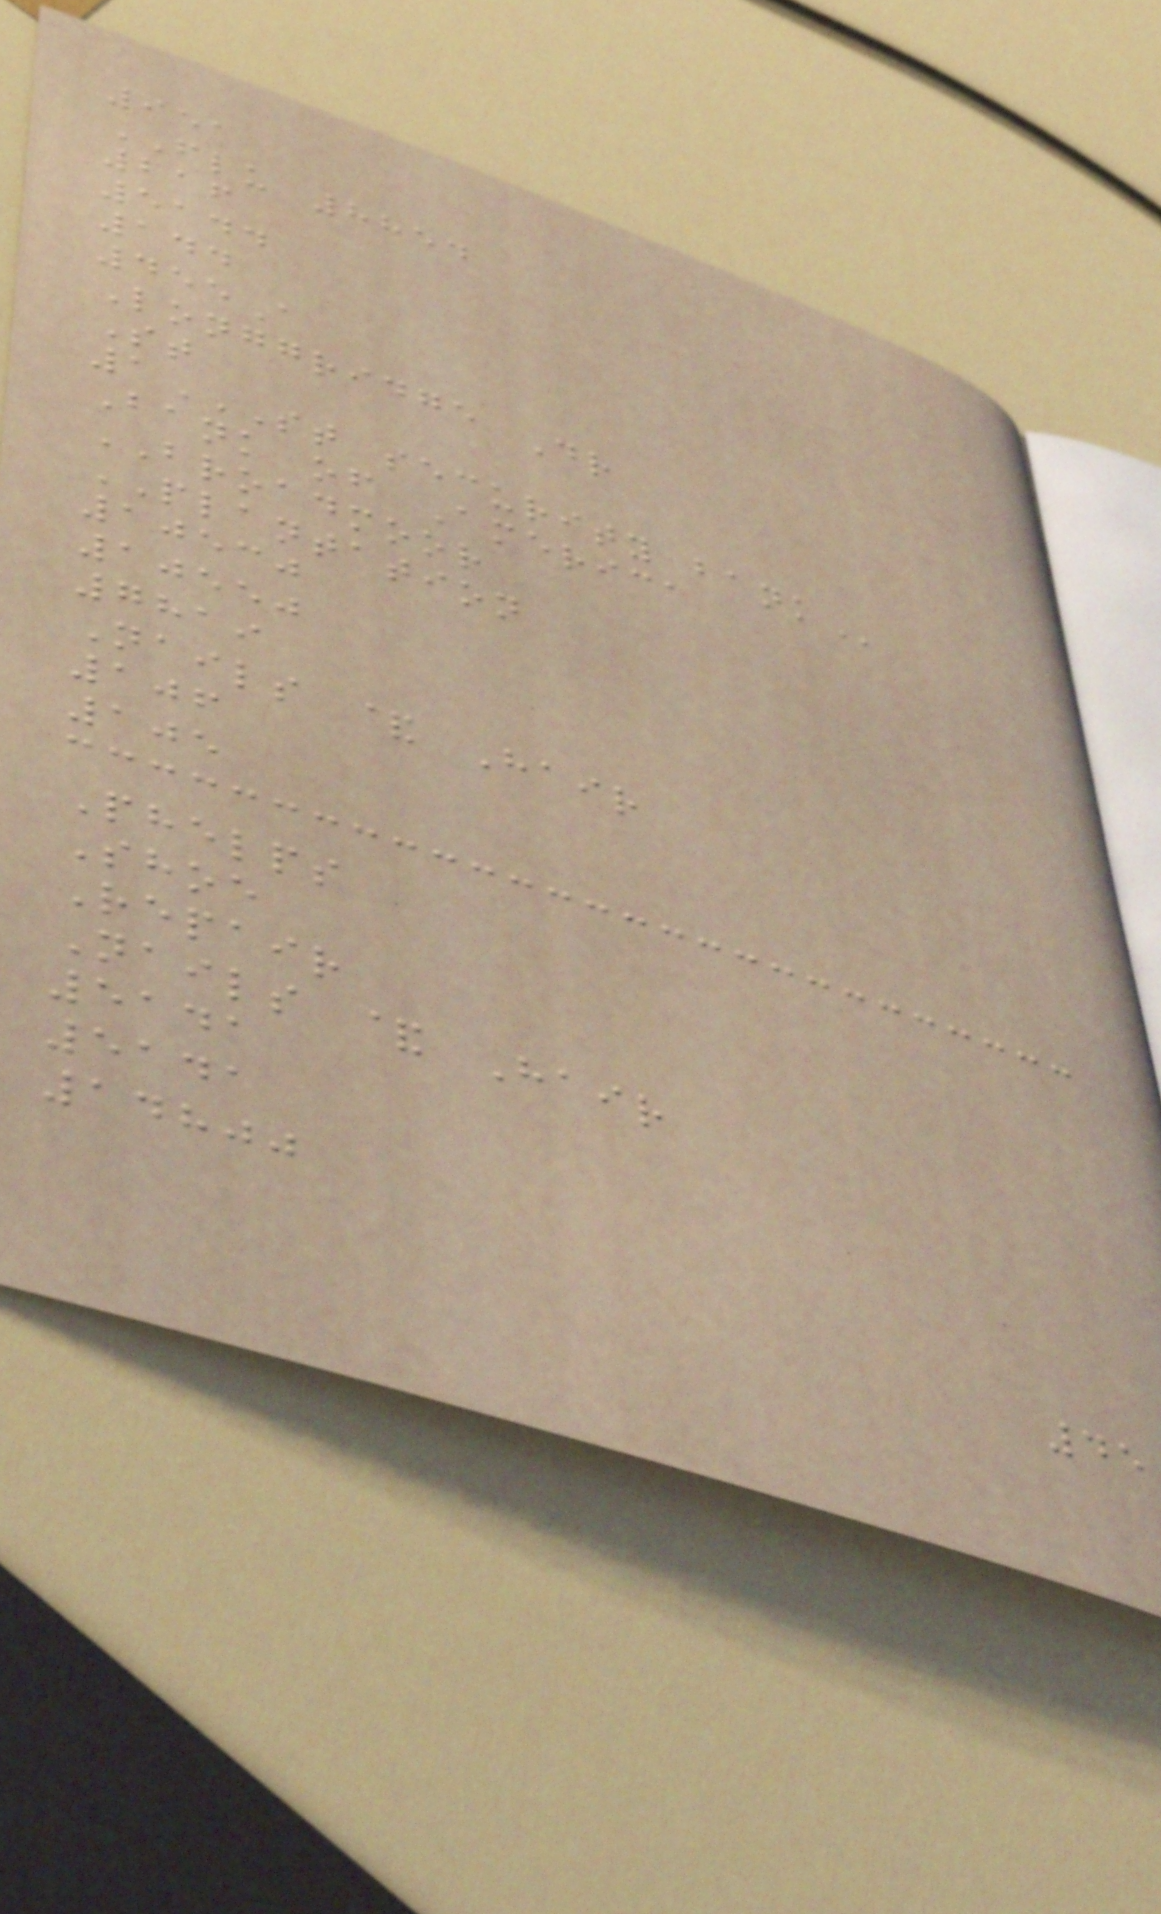951
FLU 8854
216
5144
144
455A
Longgridge Dr
St
1ST SECURITY BANK
Bank of America
BROADMOOR
PLANTATION
10530
10550
7819
Nails & Hair
106
105
Phelps
Shoe
Repair
Nails & Hair
5141
5141
14800
45
